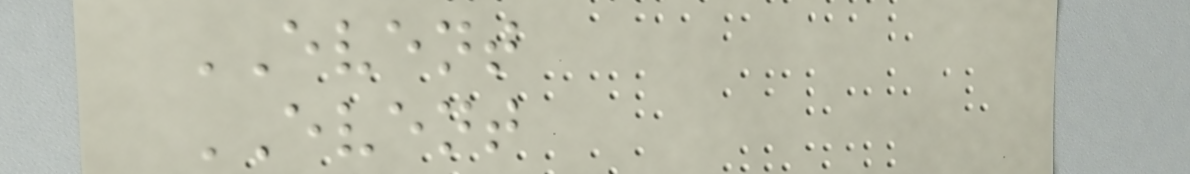EVENT
EVENT
